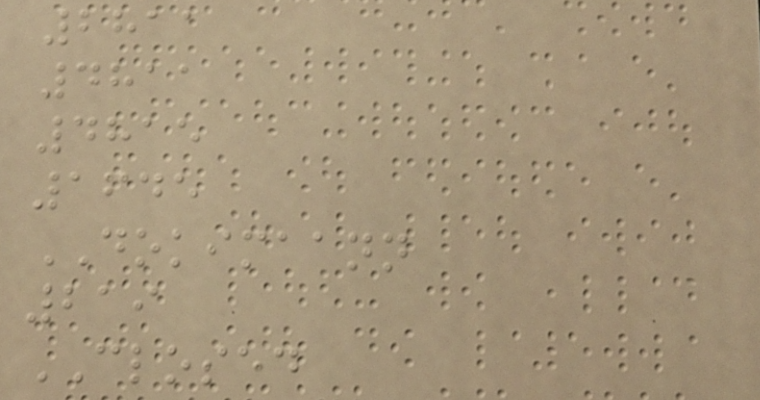2811
4811
4815
1645
DOKIMAANN
219
CLOSED
